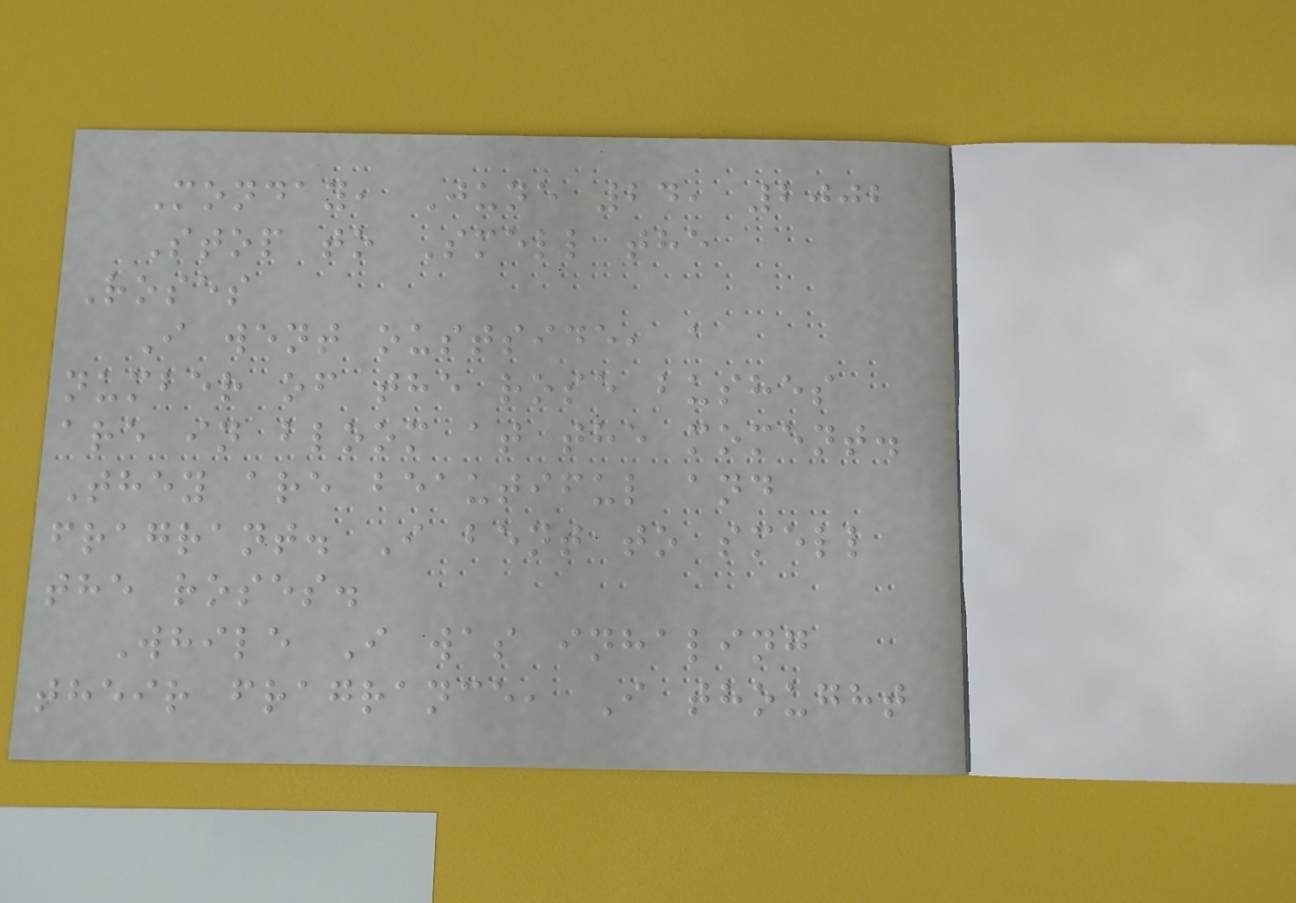Monday, June 24, 2002
Stop to Smell the
Roses
I went oustside, a
number of the rose bushes
are in bloom at the moment.
They are beautiful and
fragrant. I bent to smell
the roses.
While I was inhaling
their fragrance, I thought
